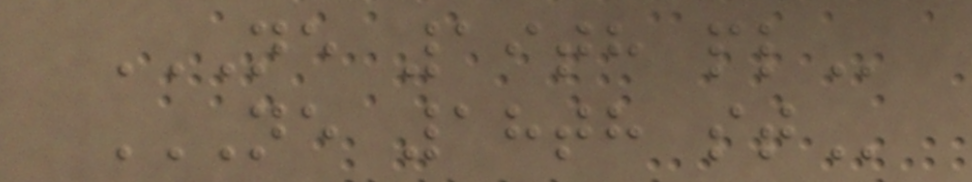NE 19TH PL
NE 18TH ST
